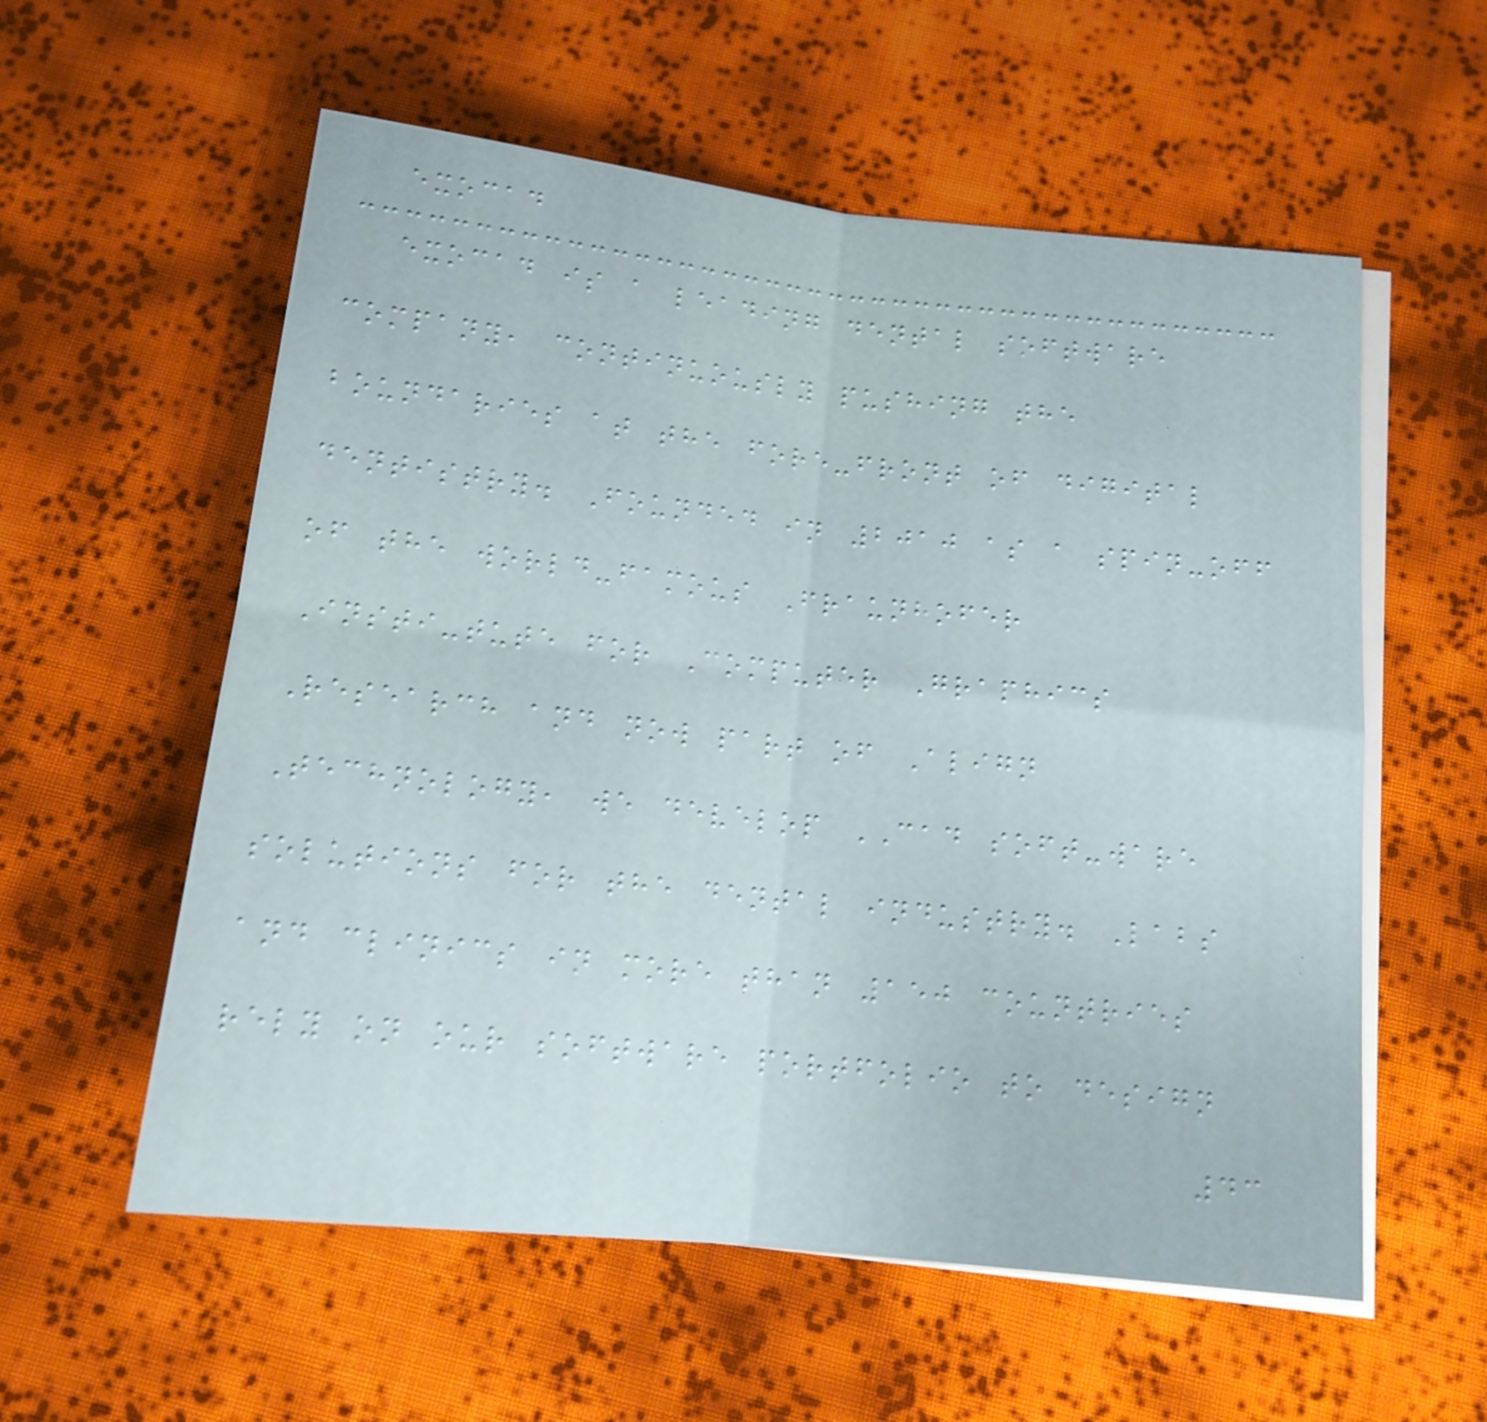exocad
exocad is a leading dental software
company, continuously pushing the
boundaries at the fore-front of digital
dentistry. Founded in 2010 as a spin-off
of the world-famous Fraunhofer
Insti-tute for Computer Graphics
Research and now part of Align
Technology, we develop CAD soft-ware
solutions for the dental industry. Labs
and clinics in more than 150 countries
rely on our software portfolio to design
43
